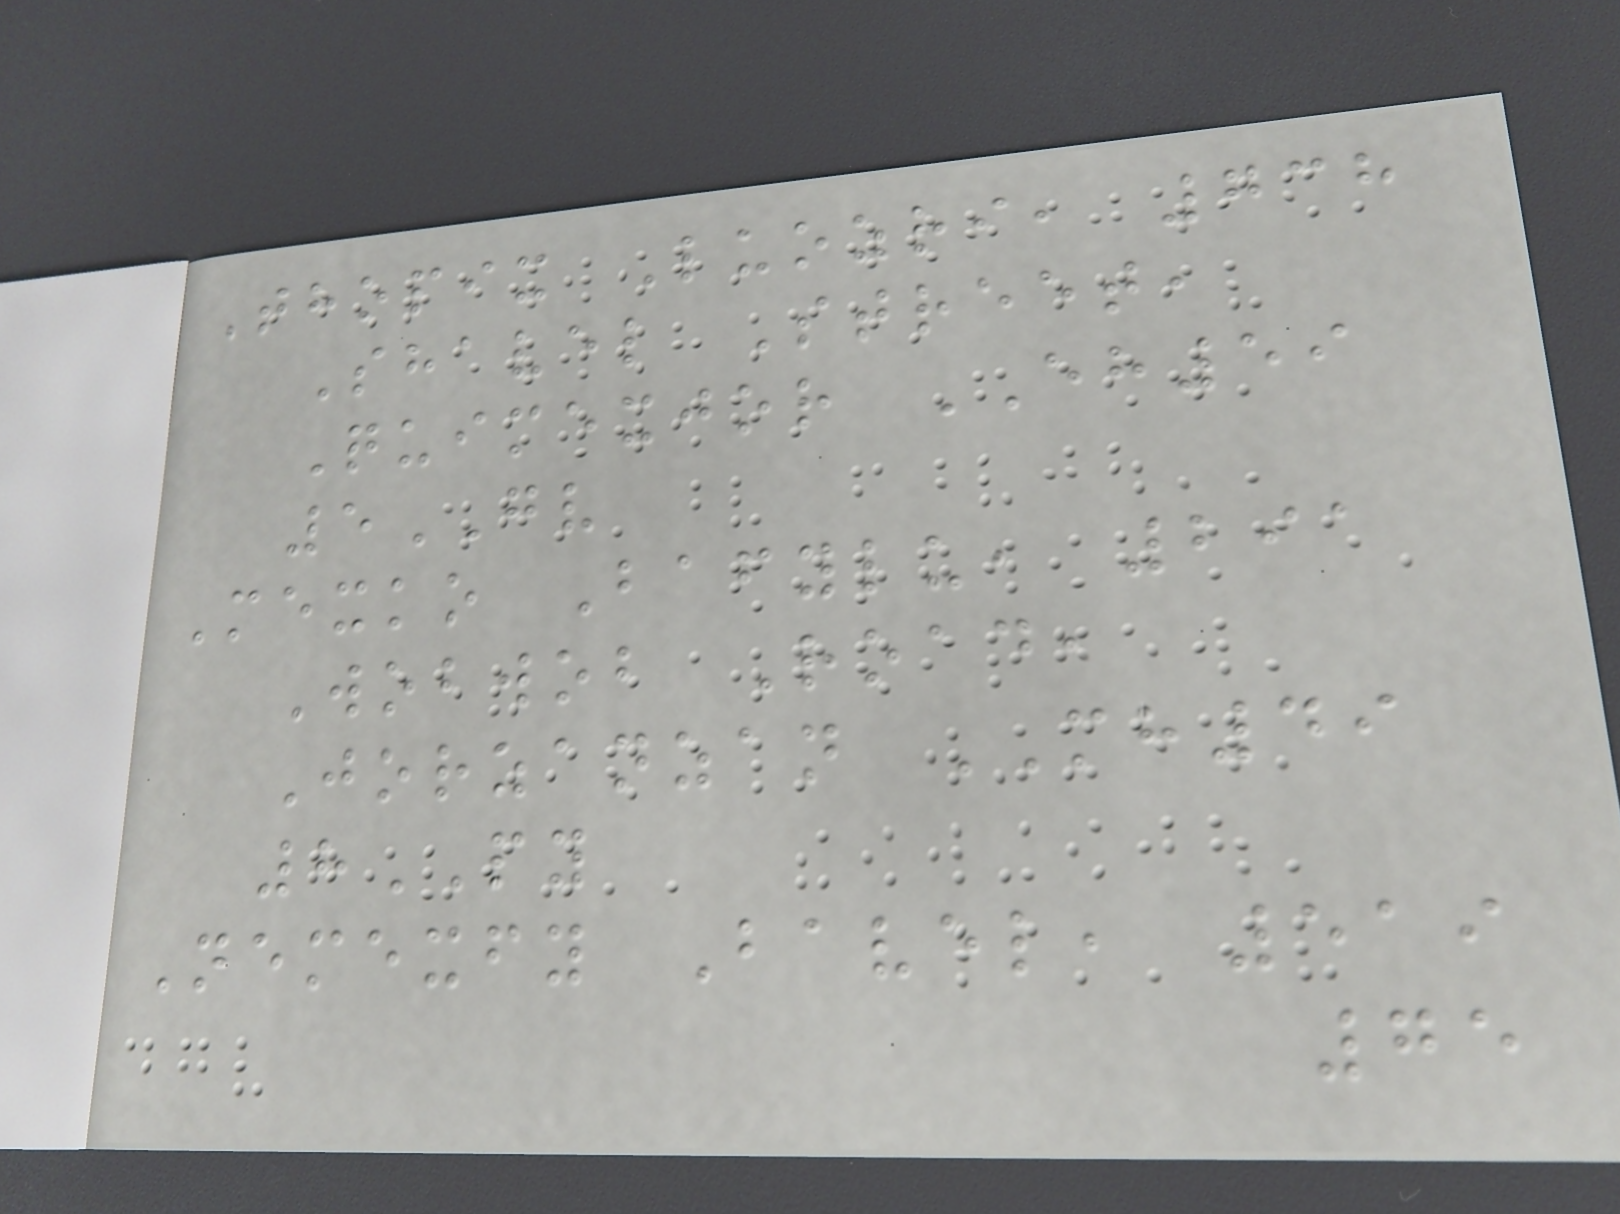Thopix Luozri, 738
Shavel Street,
Quimexjor EH59
5GV
Mexko Bafylu, 291
Wobwob Road,
Jorzanzan MH49
8PY
Nemexfy Bavel, 519
75
